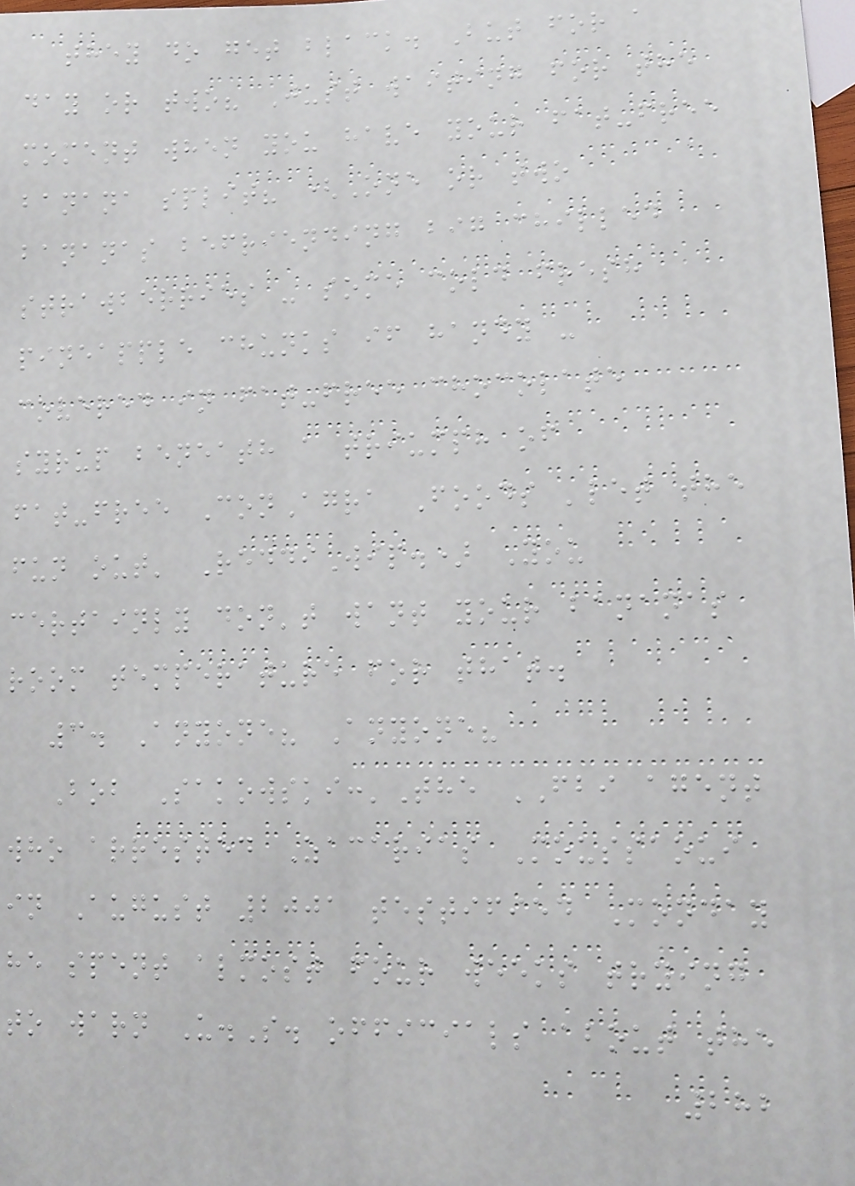they do get black. But for a
day or two? Just waiting for the
moment when you have your fat-free
banana split? (One or two
bananas befriending big chilled
strawberries - some cold fresh
pineapple chunks if handy -
covered in fat-free chocolate
syrup beneath a triumph of
fat-free ConAgra Foods 'let the
fun out' ReddiWip.) You
certainly don't want your bananas
room temperature for that.
3. Anyone? Anyone?
Bob Sakowski:'The FBI agent
who arrested Zacarias Moussaoui
in August 2001 testified Monday
he spent almost four weeks trying
to warn U.S. officials about the
282
